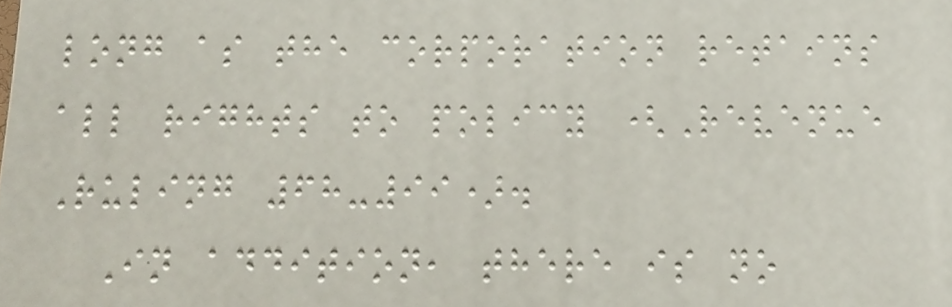long as the corporation retains
all rights to policy (Revenue
Ruling 68-99).
In addition, there is no
